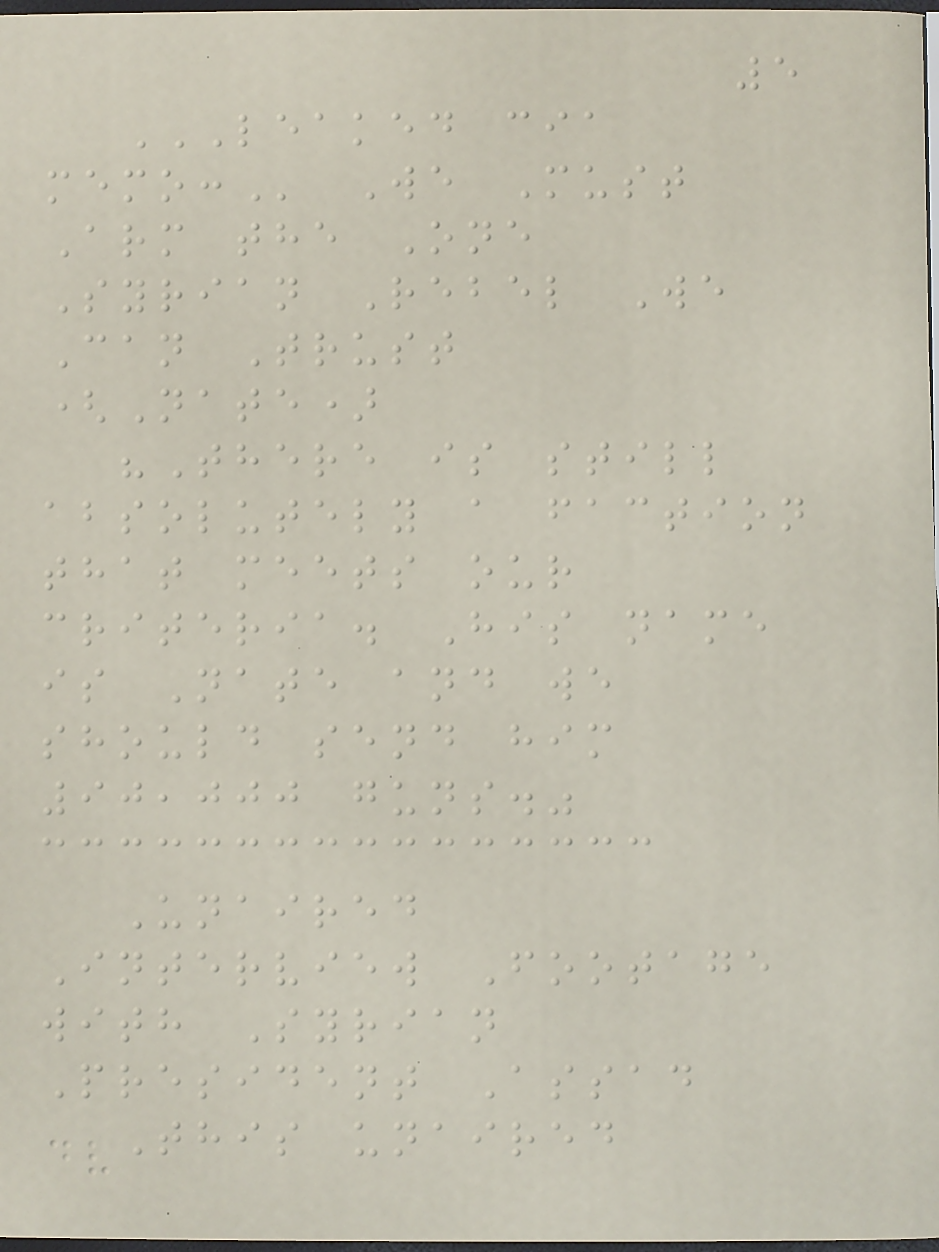5
LEAKED CIA
MEMO: We Must
Arm the One
Syrian Rebel We
Can Trust
(Nate)
"There is still
absolutely a faction
that meets our
criteria. His name
is Nate and we
should send him
90,000 guns."
Unaired
Interview Footage
with Syrian
President Assad
This unaired
